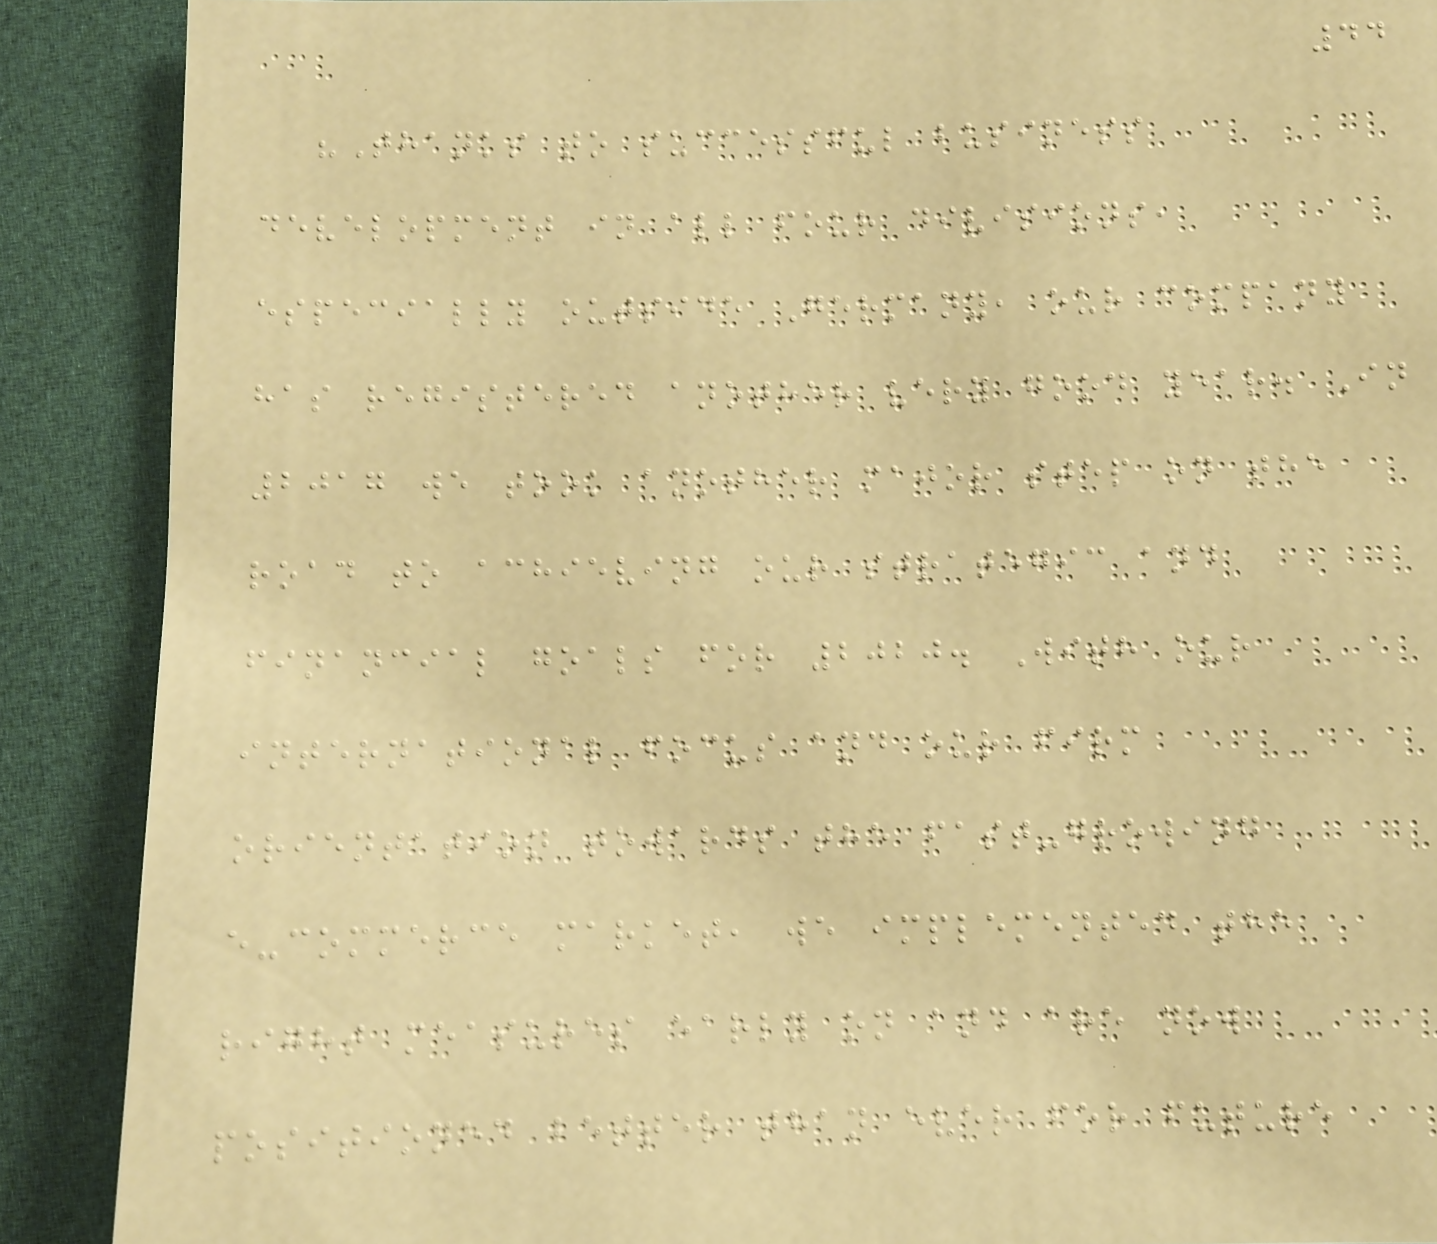44
"Thanks to successful business
development in all four divisions,
especially outside Germany, our company
has registered another very good year. In
2017 we took another major step on the
road to achieving our strategic and
financial goals for 2020. With our
international focus and our firm
orientation towards the fast-growing
e-commerce market, we implemented the
right measures early on and are now
positioned better than ever for future
